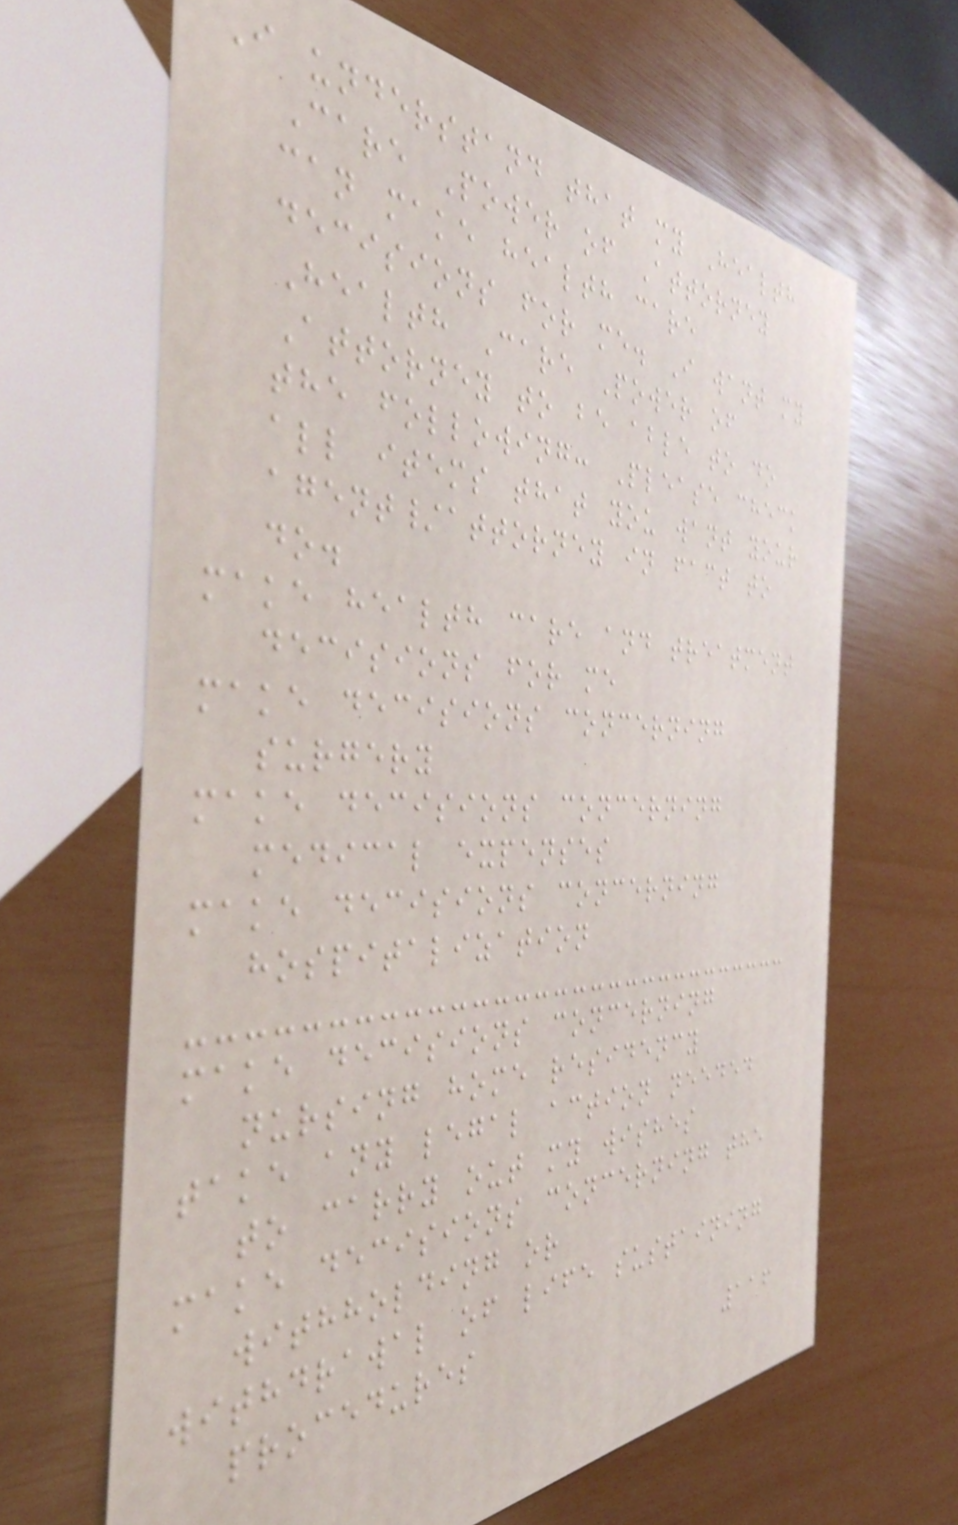I understand that my Health
Care Power of Attorney
can make health care
decisions for me. I want my
Health Care Power of
Attorney to be able to do
the following: Please check
all items that you want your
agent/attorney in fact to
do.
make health care and treatment
decisions for me
make decisions concerning
surgery
make decisions concerning
medical expenses
make decisions concerning
hospitalization
make decisions concerning
nursing home residency
take any legal action needed
to carry out my wishes
make decisions concerning the
withholding or
withdrawal of life sustaining
procedures
116
